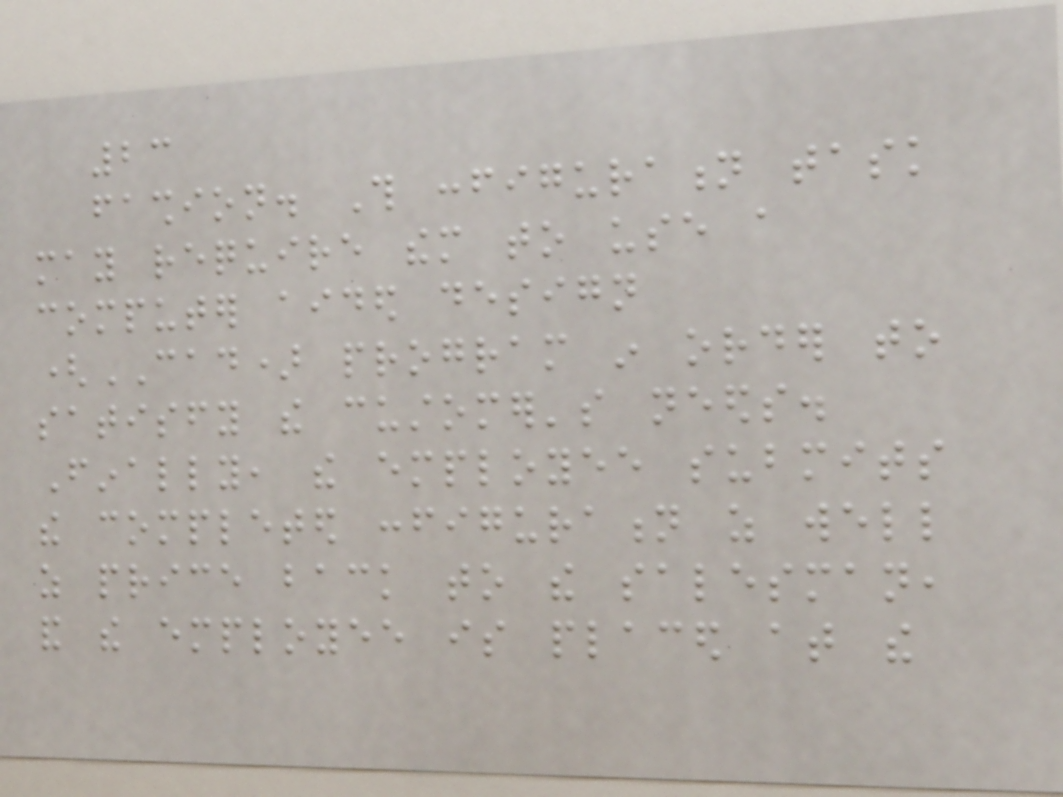23
fashion. This configuration task
may require them to use a
computer aided design
(CAD) program in order to
satisfy the customer's needs.
Finally, the employee submits
the completed configuration as well
as price back to the salesman,
and the employee is placed at the
